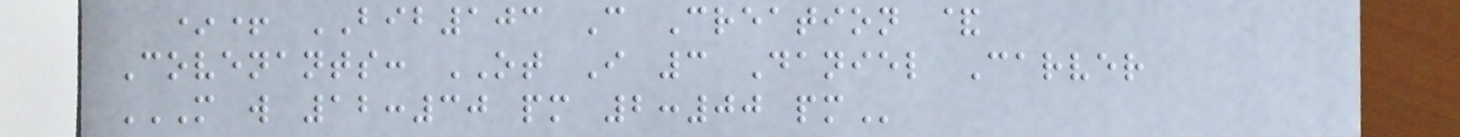*+ BIB103 C Creation &
Covenants: OT I 3 Daniel Carver
M W 12:30 PM 2:00 PM
